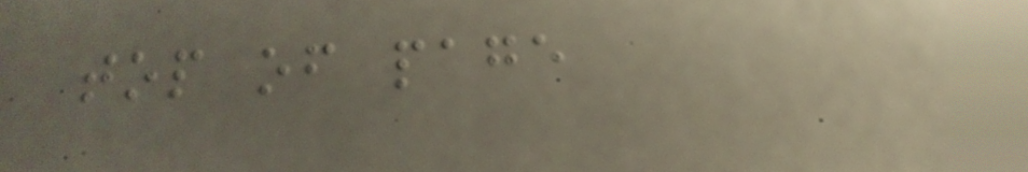top of page
